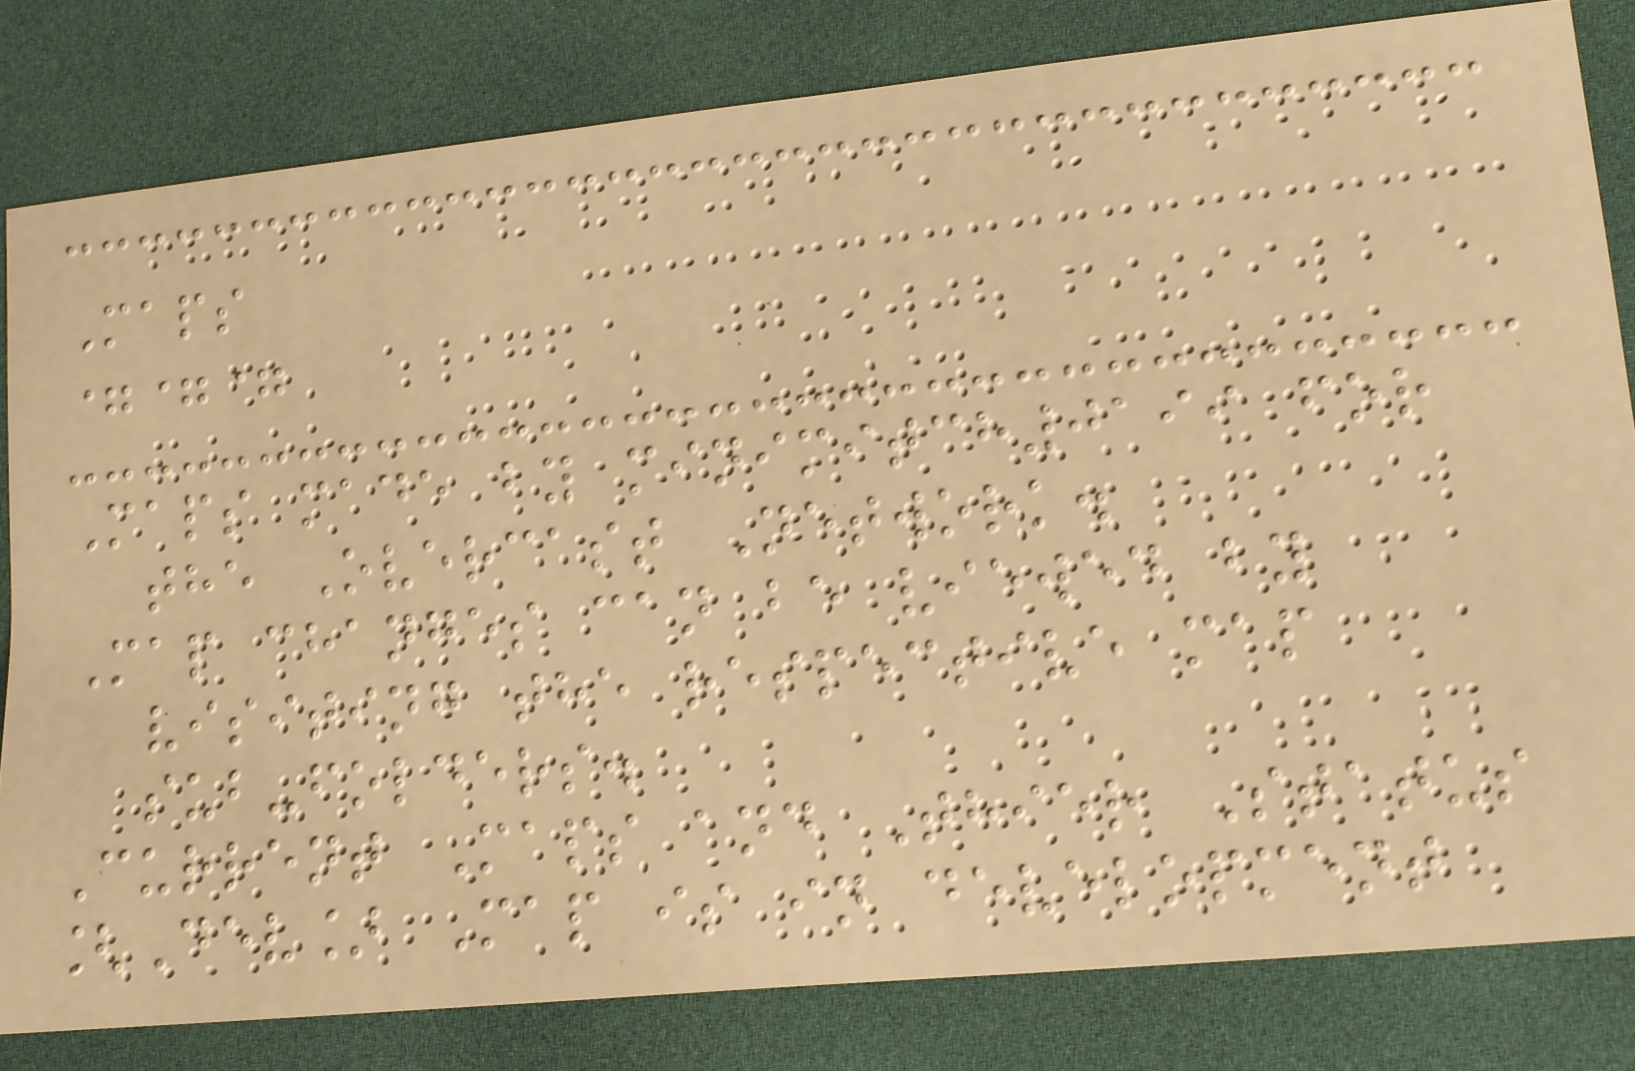Maps
===
Maps made by minimitch0199 for
the Overcast Network.
Map changes can be viewed by
visiting the respective map
sub-folders.
Current Maps and Thier Status
[Dev] Map is in development
